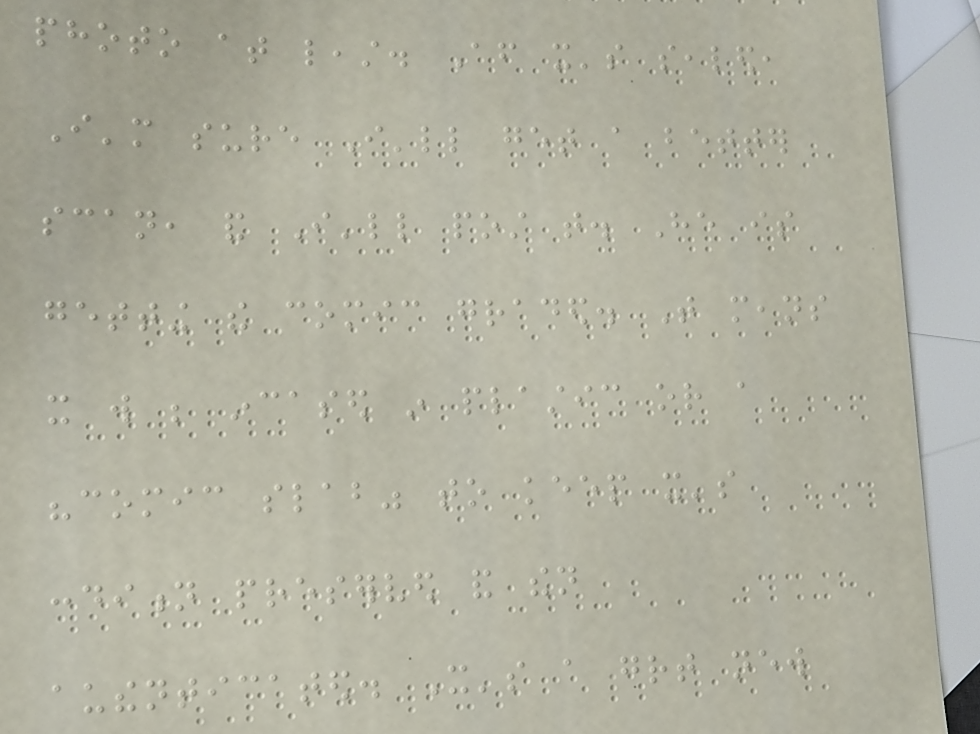photo at least. After it's sealed,
I'm sure I'll get a better
scan, and I'll post that. He is
getting the comic graded. That means
it will be incased in plastic or a
"comic slab" to keep it's
condition preserved and then
authenticated. It's a great new
